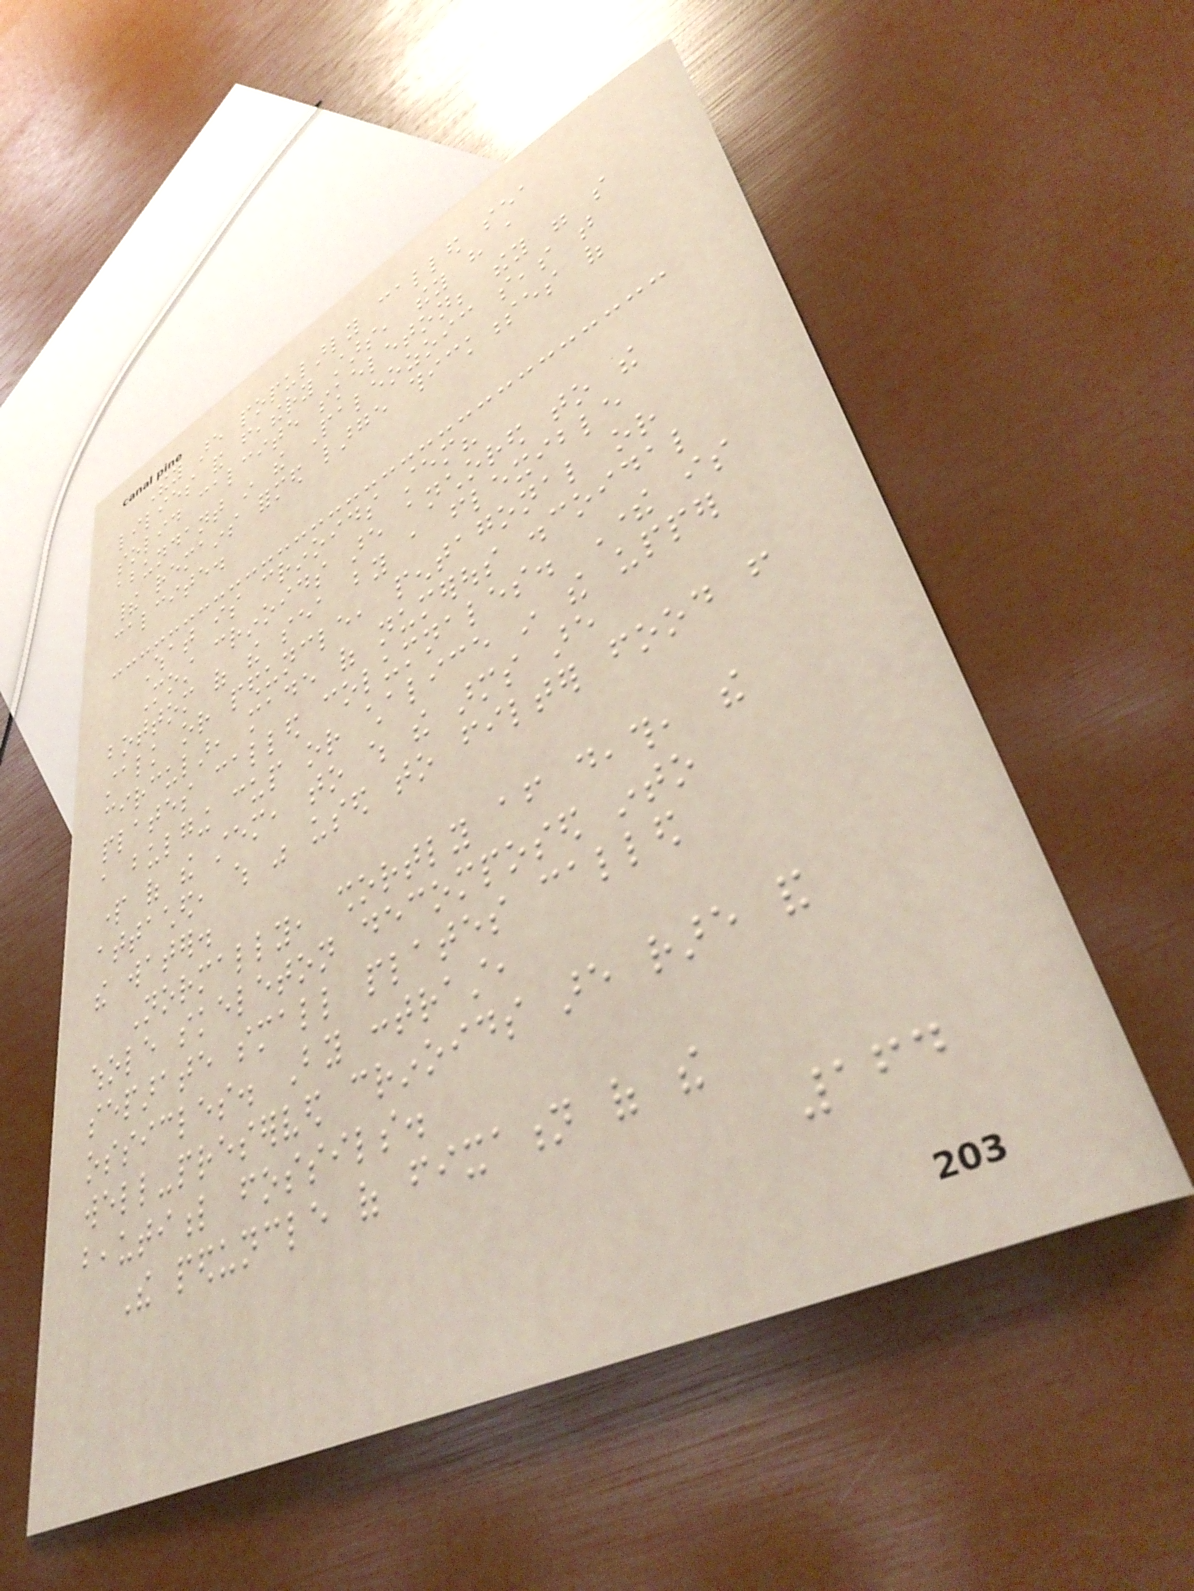They are popularly called sea
lilies and feathery stars, they have a
solid calcite skeleton; they were so
abundant in the Paleozoic seas that
their remains formed large thicknesses of
calcite.
What is crinoids stem?
Most crinoids are anchored to the
bottom of the sea by a flexible
stalk or peduncle, pentagonal or
circular, made of numerous discoidal
plates called columnales. There is
a bulging cup or chalice in the upper
part of the stem, to which the arms are
attached, which was used to filter food from
the water.
Normally, shortly after death, the
whole skeleton decomposed into
separate small plates called
ossicles. By contrast,
well-preserved crinoids are rare and
beautiful fossils.
The peduncle of fixation of the
164
